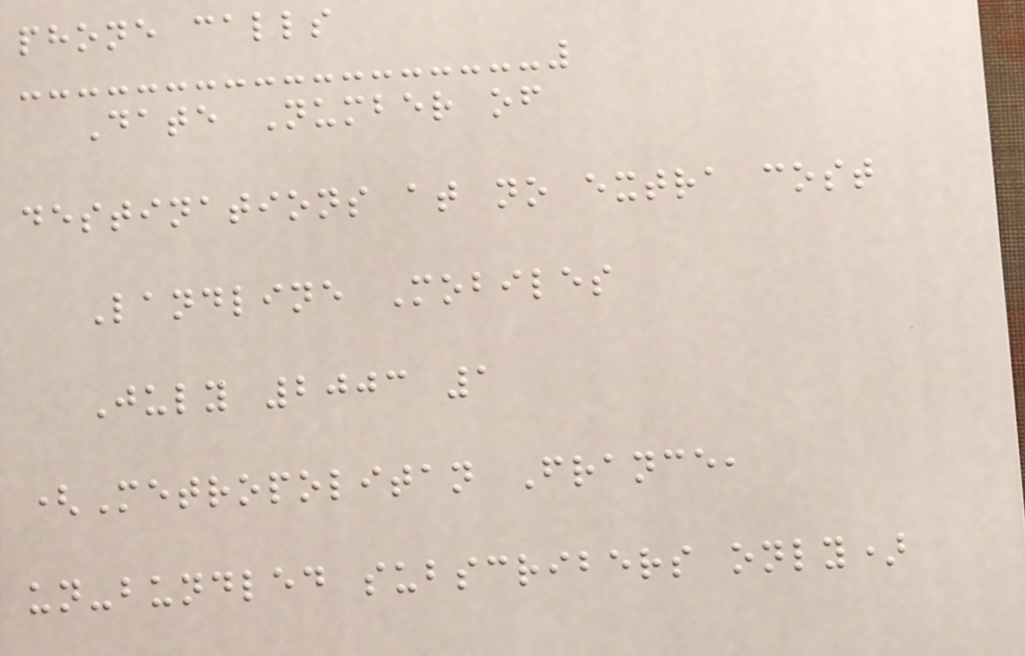phone calls
Date Number of
destinations at no extra cost
Landline Mobiles
July 2003 1
(Metropolitan France,
un-bundled subscribers only)
